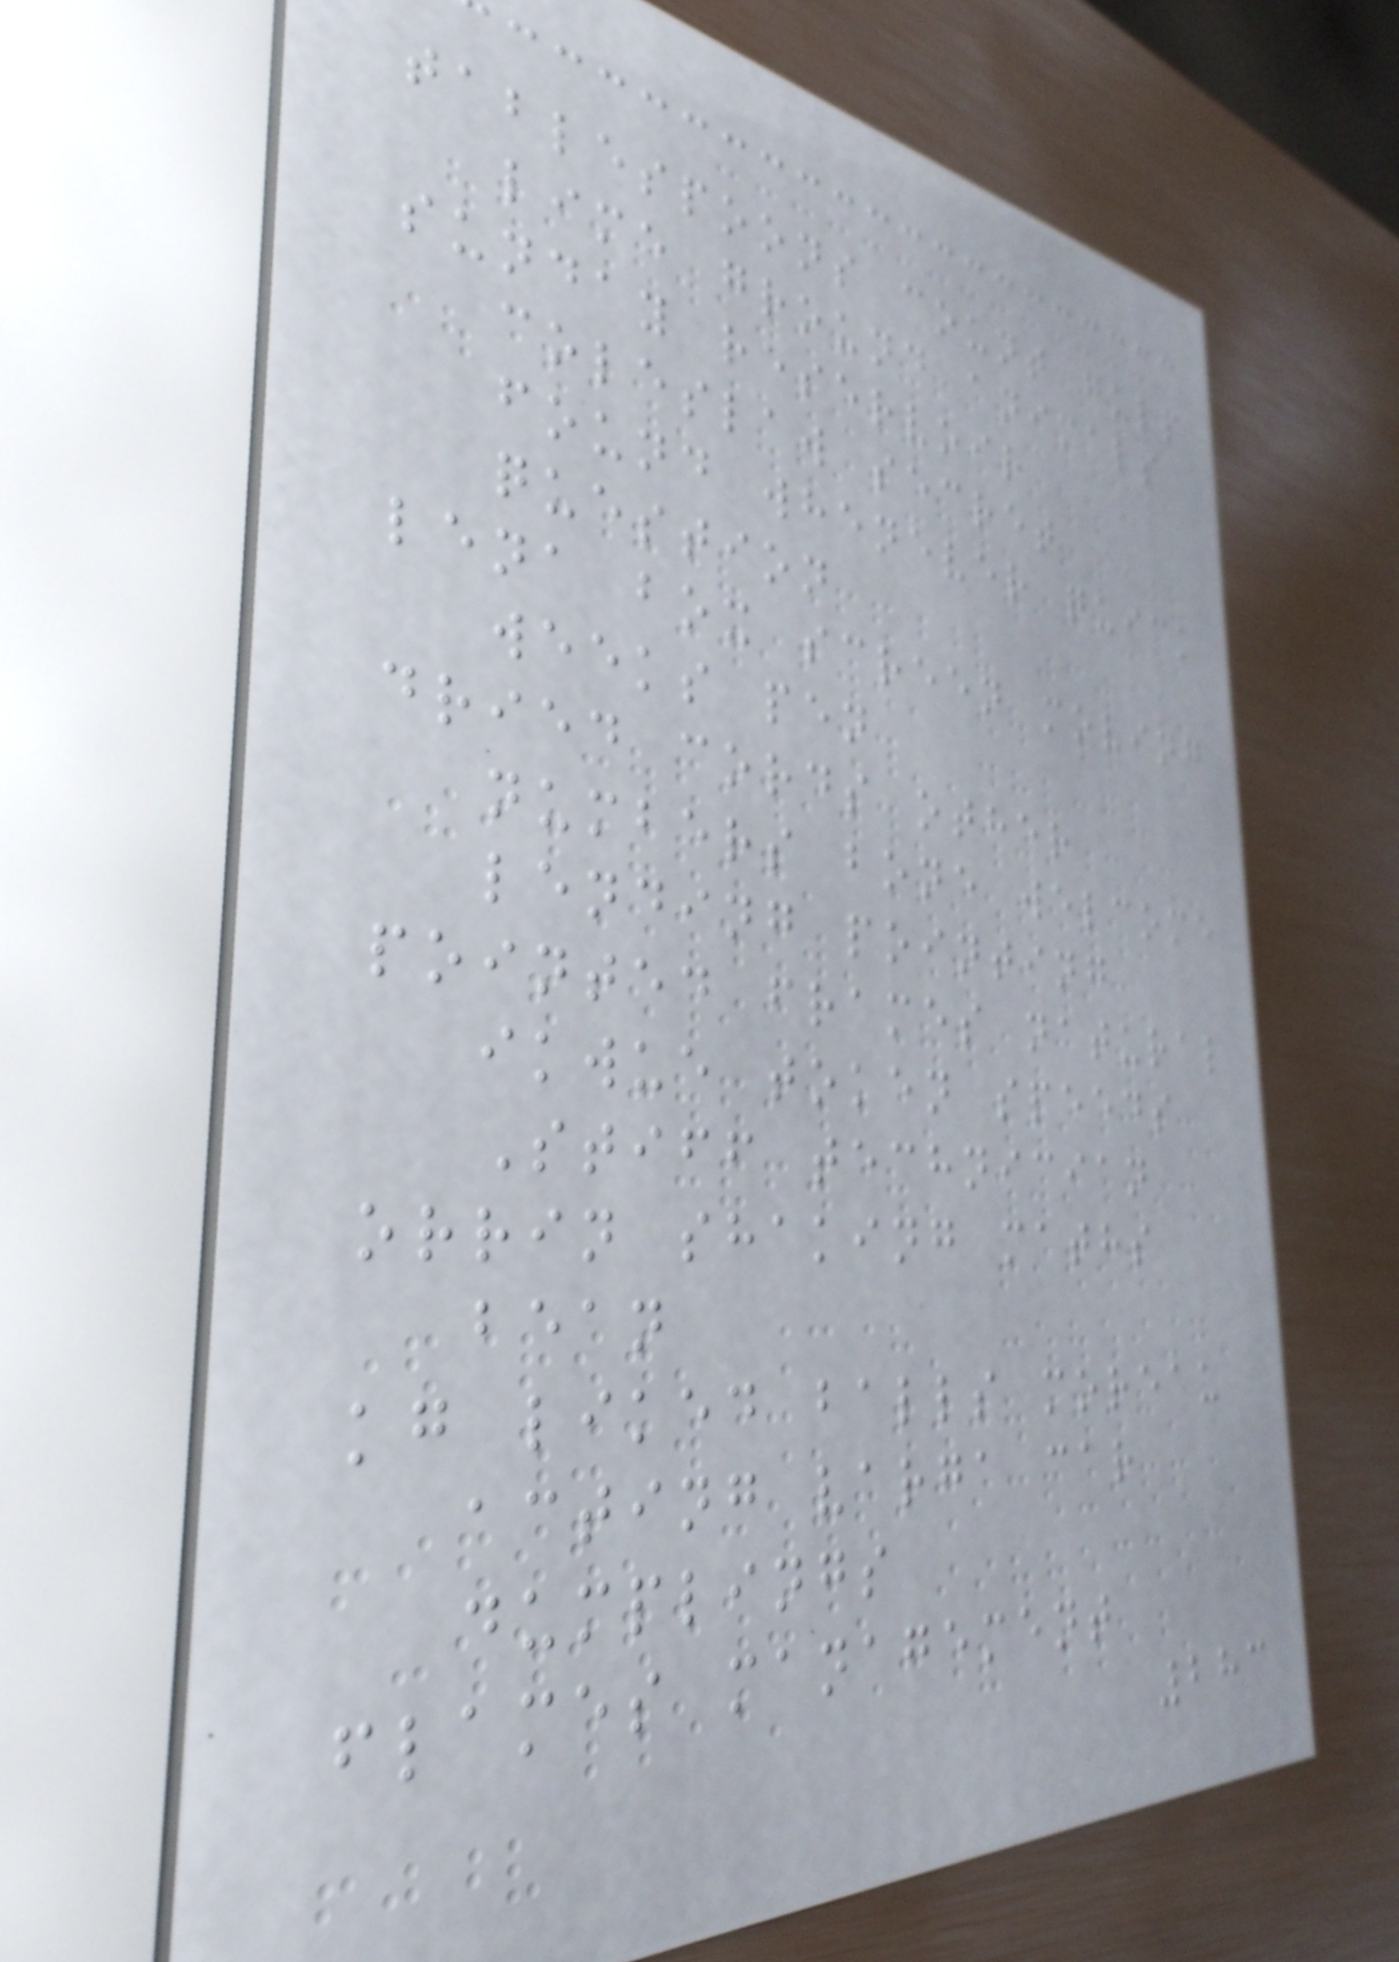tablespoons count gulp
lime ground animals
sunday reservoir
coleslaw secret
found whenever quick
question
lena box screen moving
weeks pen
dried cords other
numbers bone welcome
lending pointing
pointed frames natural
ikwue token speeds
Stiff technician
orrin shaking maths
bean
kg liked balls moreau
acting varga car
dumplings
flames management
283
